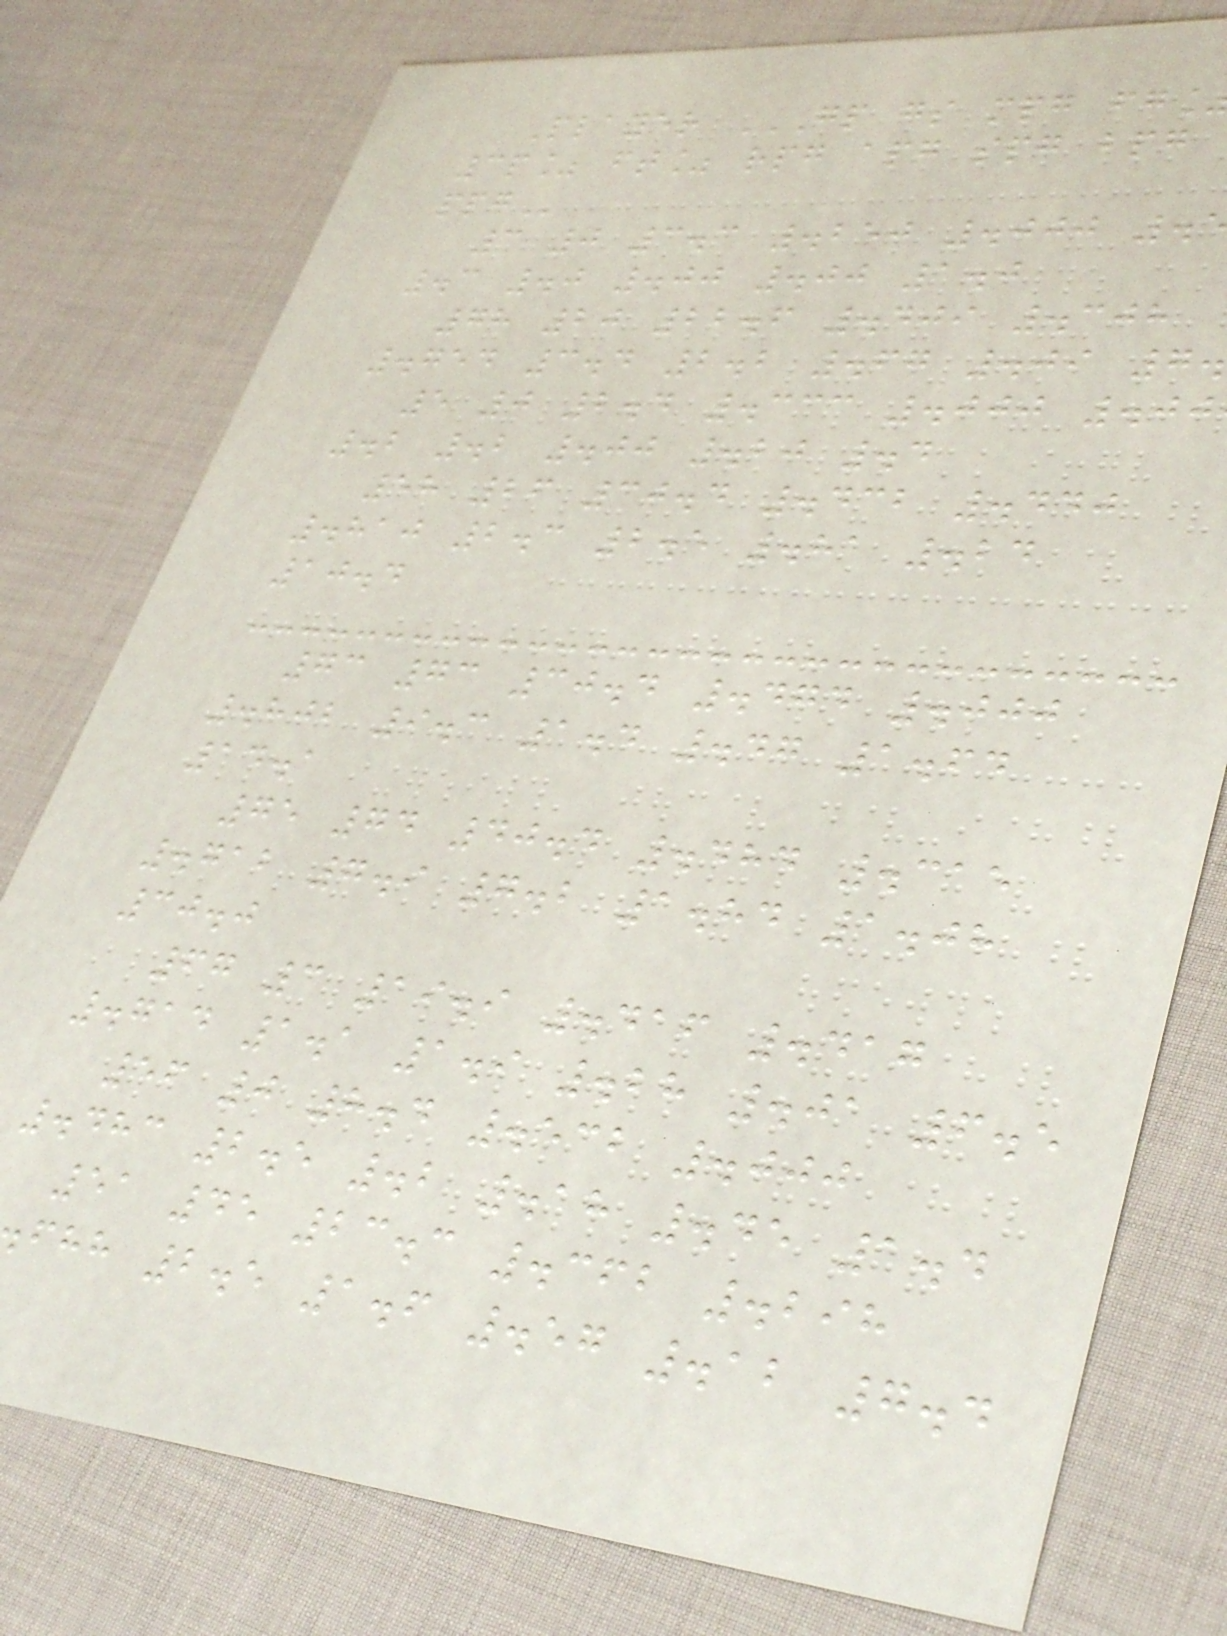3p% ft% rpg apg spg bpg
3 0 3.3 .250 .000
.3 .0 .00 .00 1.0
78 20 22.6 .409 .308
.754 3.4 2.2 .67 .09 7
5 0 2.4 .333 .000 .00
.2 .2 .00 .20 .4
58 26 30.4 .432 .440
.810 2.3 2.5 .81 .24
10.4
73 73 30.4 .474 .000
.802 9.3 1.4 .47 1.64
14.1
75 74 40.4 .484 .315
.712 7.9 7.2 1.84 1.08
30.0
67 3 19.9 .416 .417
.714 1.1 1.9 .28 .01 6.5
56 0 8.4 .532 .000
.483 2.5 .2 .18 .45 1.4
51 45 23.3 .362 .298
fhh 2.5 1.6 .57 .12 7.4
